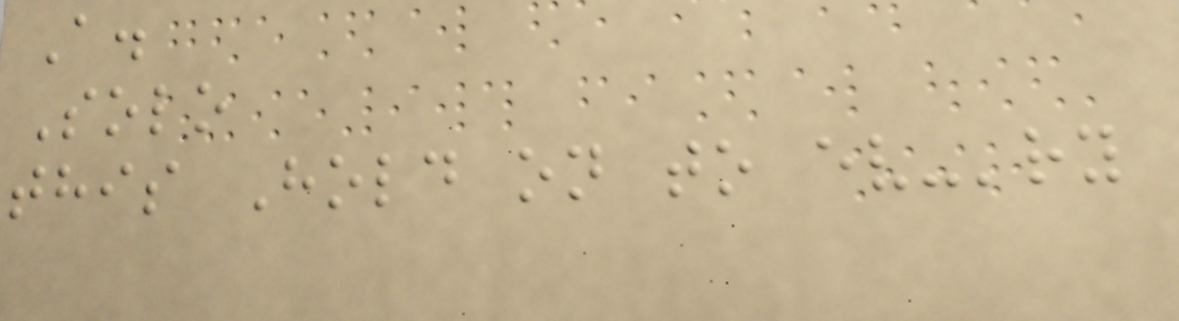A.
Solo
this Hold on to ev-'ry
